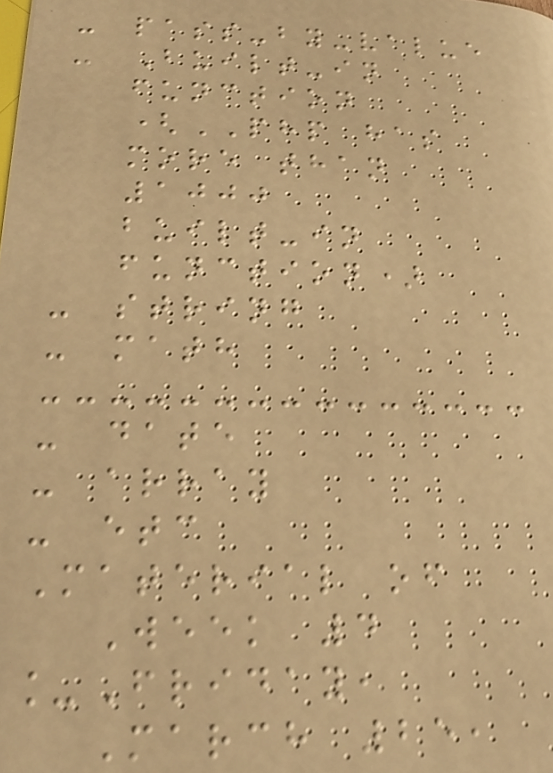- pass-by-value
- Built-in
function
(PHP has
more than
1000
built-in
function)
- string
- math
- date
- array
- etc
Material of
Week 4
_Friday,
March 25,
